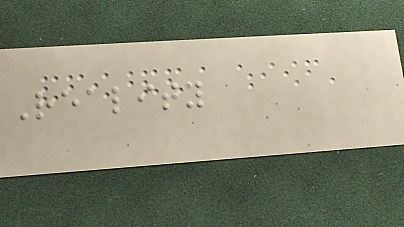Reality
